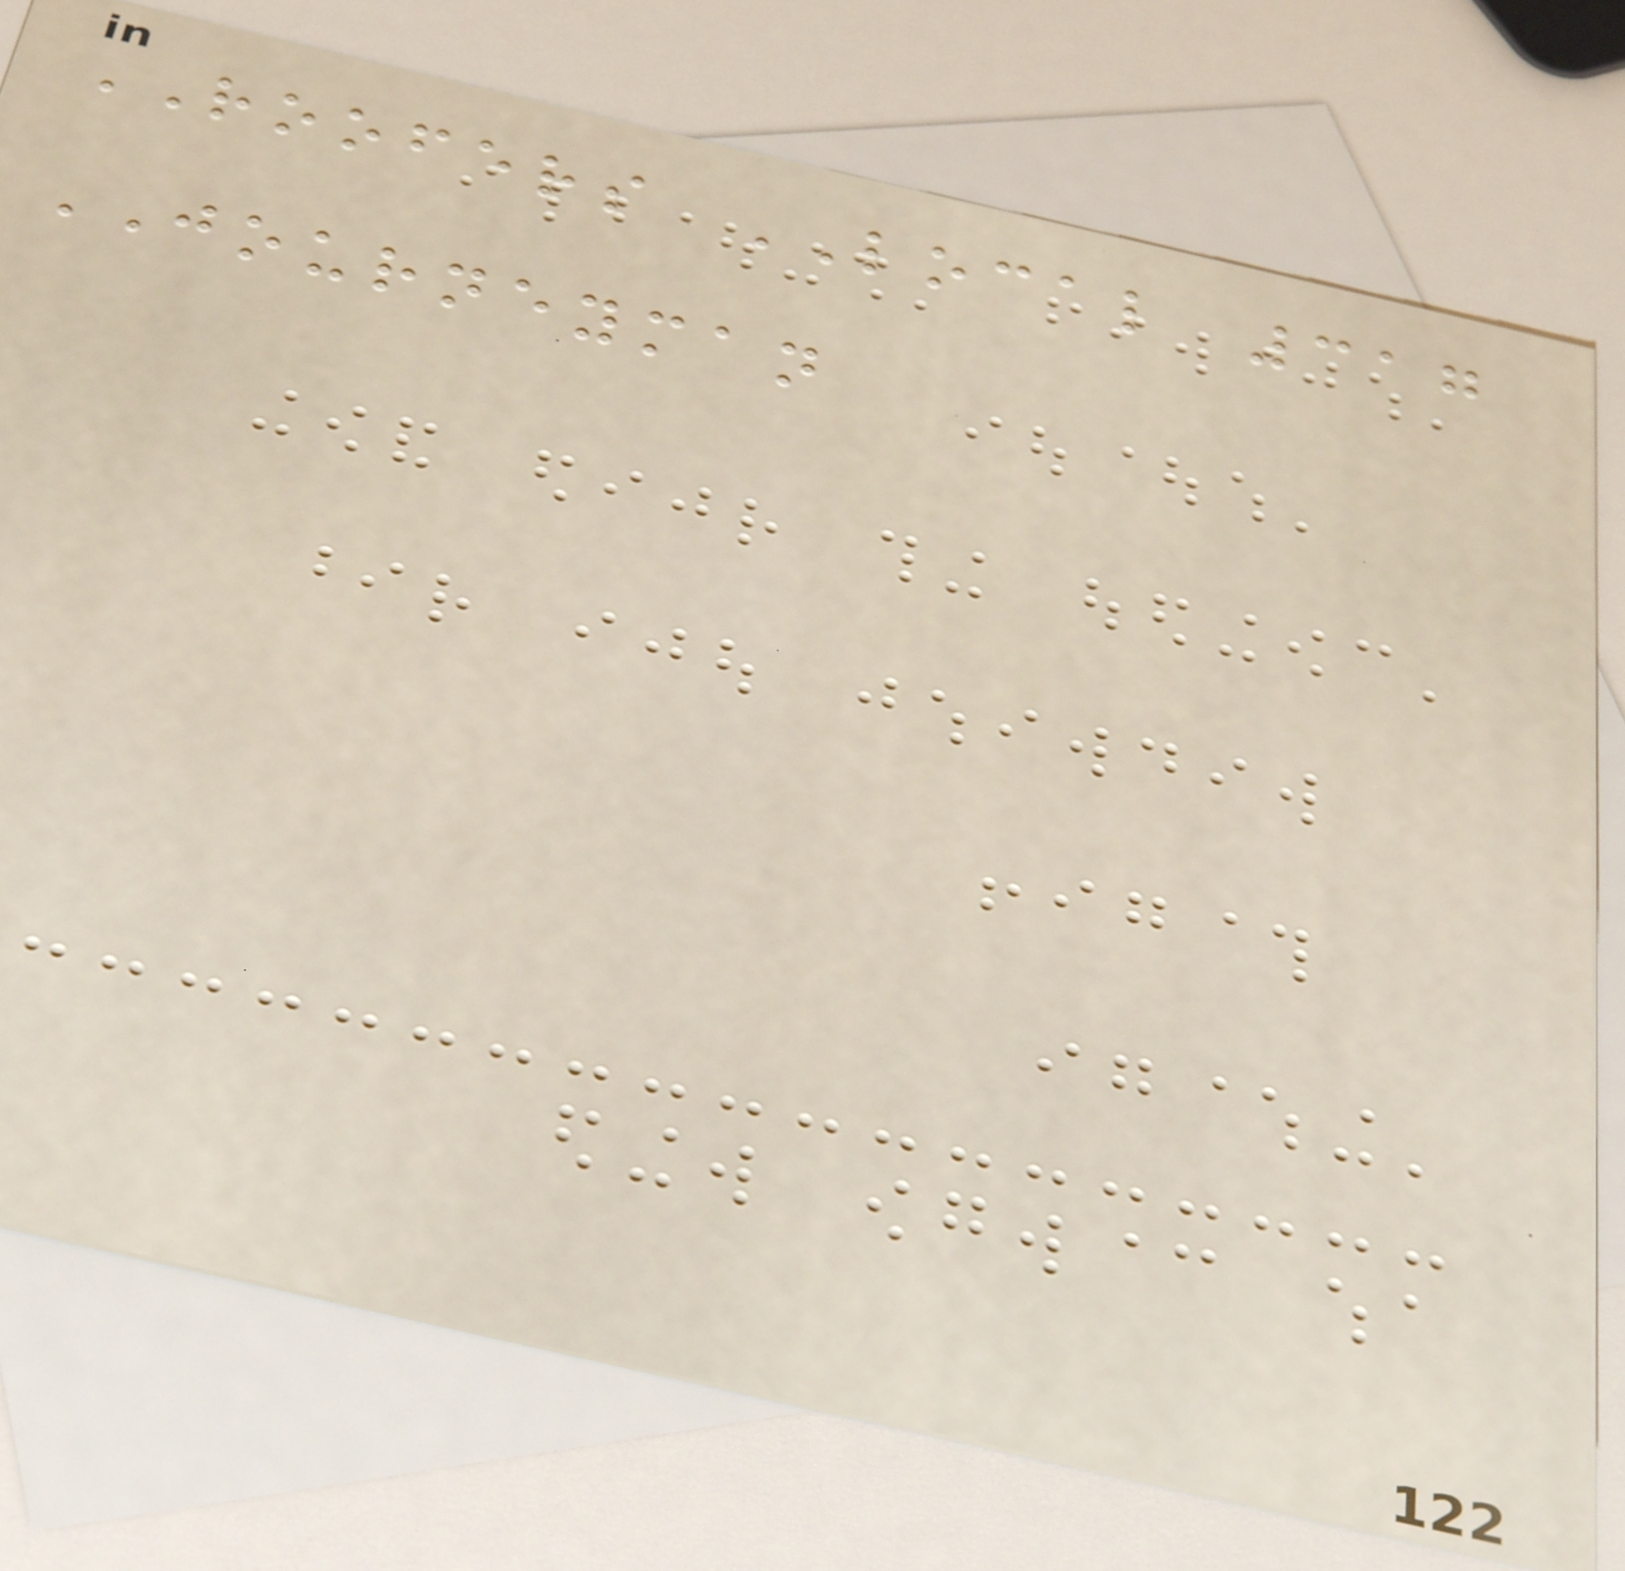ROOFERS LOCAL 317
JOURNEYMAN
